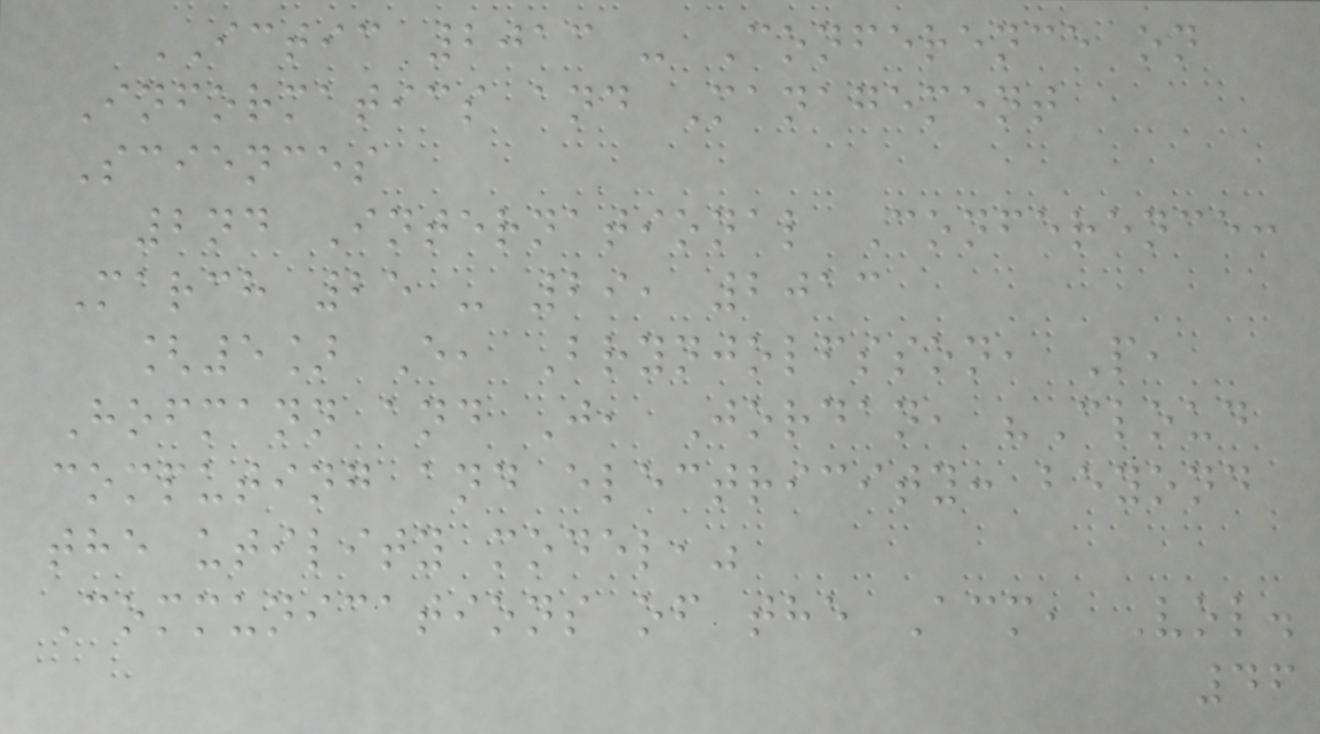ICTIC 2013 - Conference on
Informatics and Management
Sciences
2nd International Conference:
March 25 - 29, 2013
[5] E, Brynjolfsson, P,
Hofmann and J, Jordan, "Cloud
computing and electricity: beyond
the utility model,"
Communications of the Acm, Vol.
46
